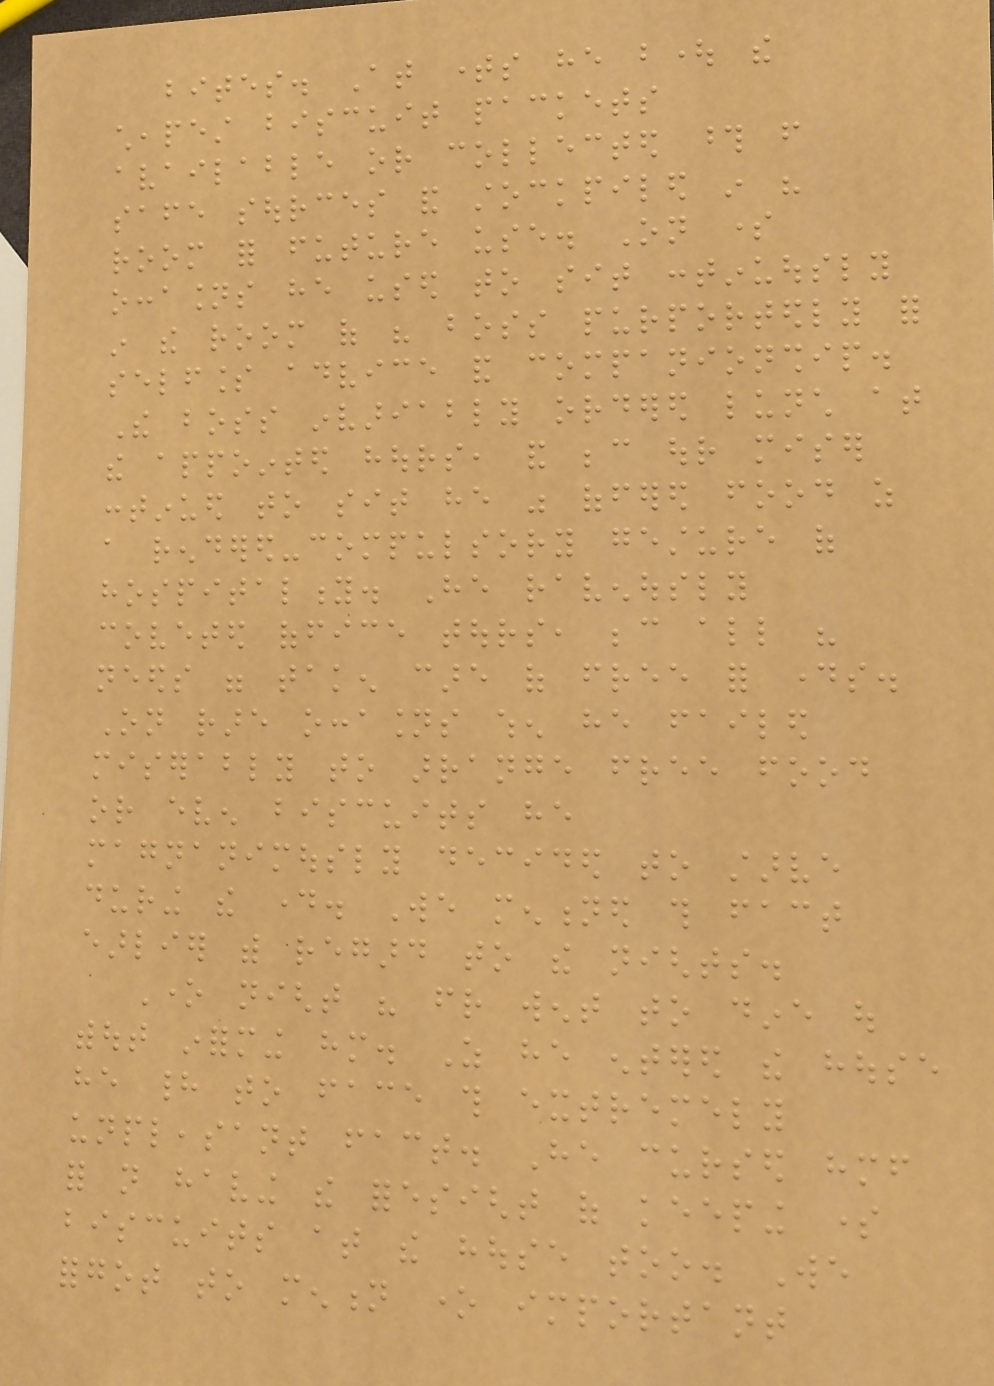bites. At times he bought the
cheapest biscuit packets
available or collected those from
safe sources and stockpiled in his
room for future use. On some
occasions he used to sit continuously
in the room of his boss purportedly for
selfless advice and companionship.
The boss invariably ordered lunch at
the appointed hours, and because our miser
continued to sit he was offered food as
a rendered-compulsory gesture of
hospitality. He ravenously
coveted office tours, because all his
needs were taken care of free for days.
On rare occasions when he failed
miserably to arrange free food
or even biscuits he
magnanimously decided to starve
during the day. We mentioned this fact
earlier with regard to the nights.
One night his friend went to dine out
without informing him. As he entered the house
he had to face this extremely
unpleasant fact. He cursed himself
for not having the foresight of keeping some
biscuits at the house too. We
forgot to mention one important
